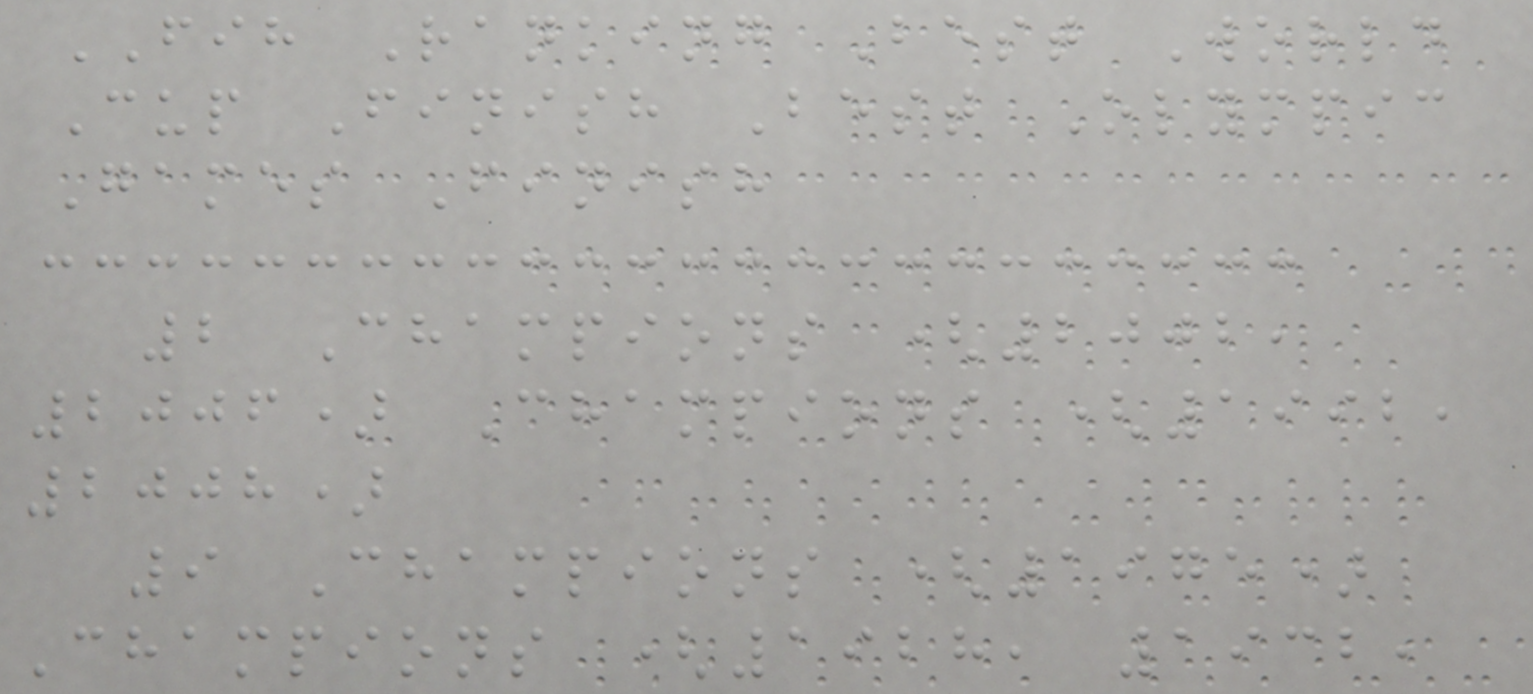FIH Ranking Best World
Cup Finish Best Olympic
Games Finish
2 Champions (2002,
2006) Champions (1992,
2008)
9 Champions (1975)
Champions (1928, 1932,
